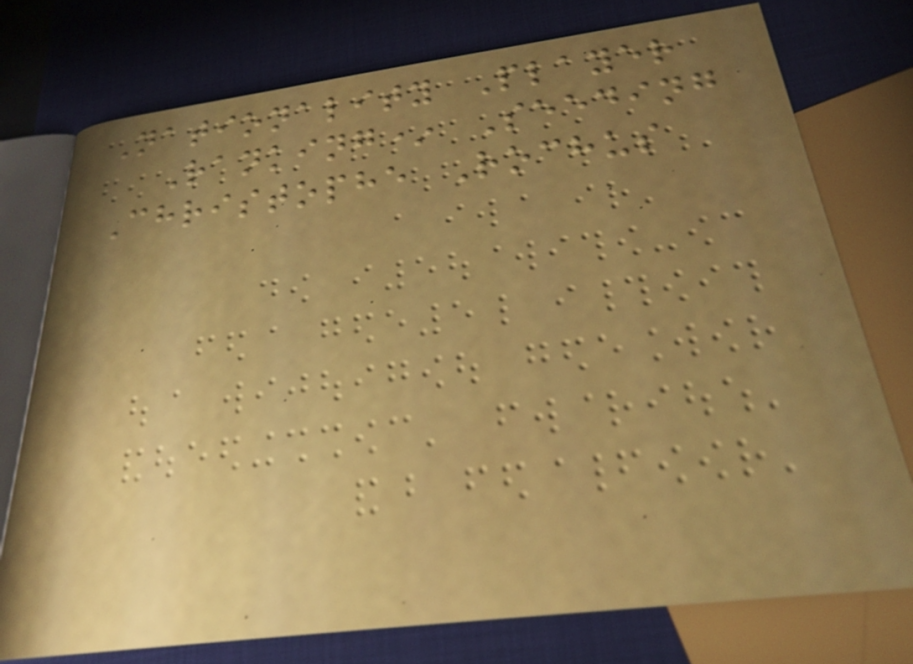Nationality Player
Ranking* Seeding
Christophe Rochus
